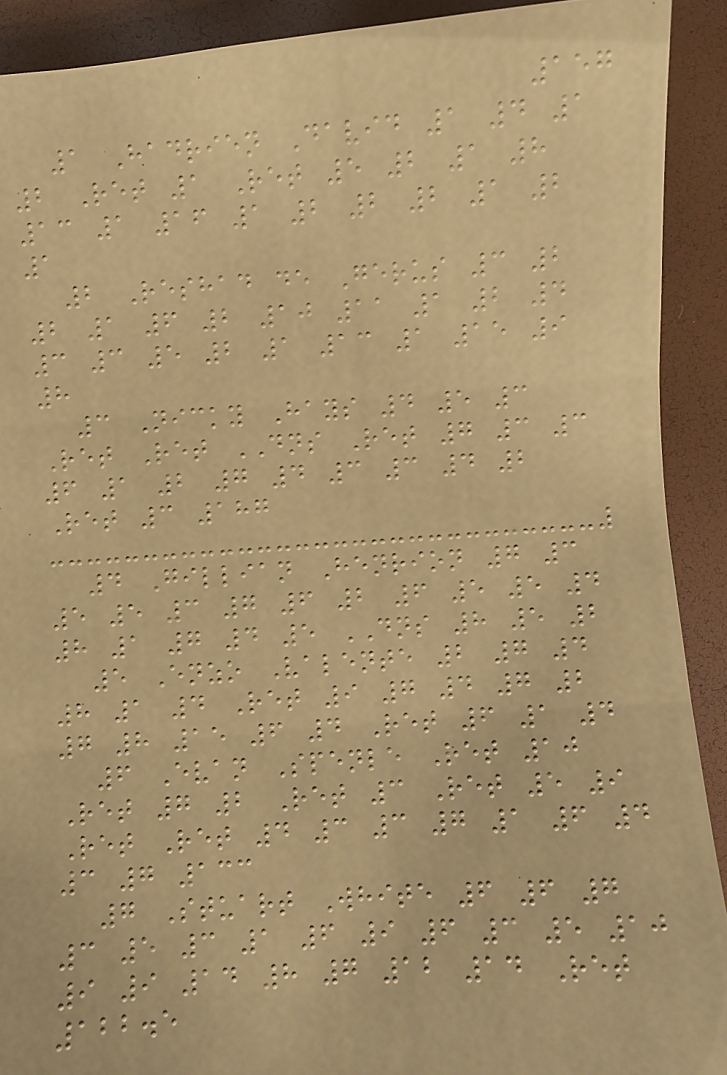157
1 Hadrien David 1 4 1
2 Ret 1 Ret 5 2 1 8
13 1 16 1 2 2 2 1 2
1
2 Reshad de Gerus 3 2
2 1 6 2 10 11 1 2 4
3 3 5 2 1 13 1 15 9
8
3 Nicky Hays 4 5 3
Ret Ret DNS Ret 7 3 3
6 1 2 7 4 3 3 4 2
Ret 3 187
4 Gillian Henrion 7 3
5 5 3 7 6 2 6 5 5 4
8 1 7 4 5 DNS 8 5 2
5 Enzo Valente 2 7 4
8 1 4 Ret 9 7 4 7 2
7 8 15 6 4 Ret 6 1 4
6 Evan Spenle Ret 10
Ret 7 2 Ret 3 Ret 5 9
Ret Ret 4 3 3 7 1 6 4
3 7 133
7 Stuart White 6 6 7
3 5 3 1 6 9 6 3 5 10
9 9 14 8 7 12 14 Ret
122.5
